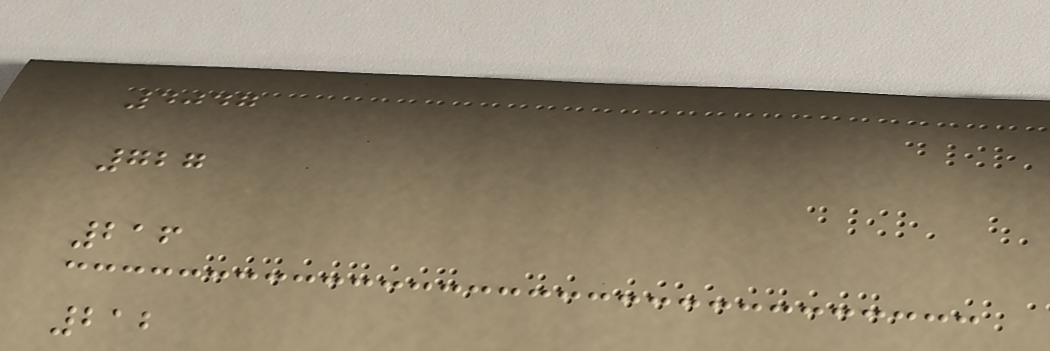4047
727
216
212
